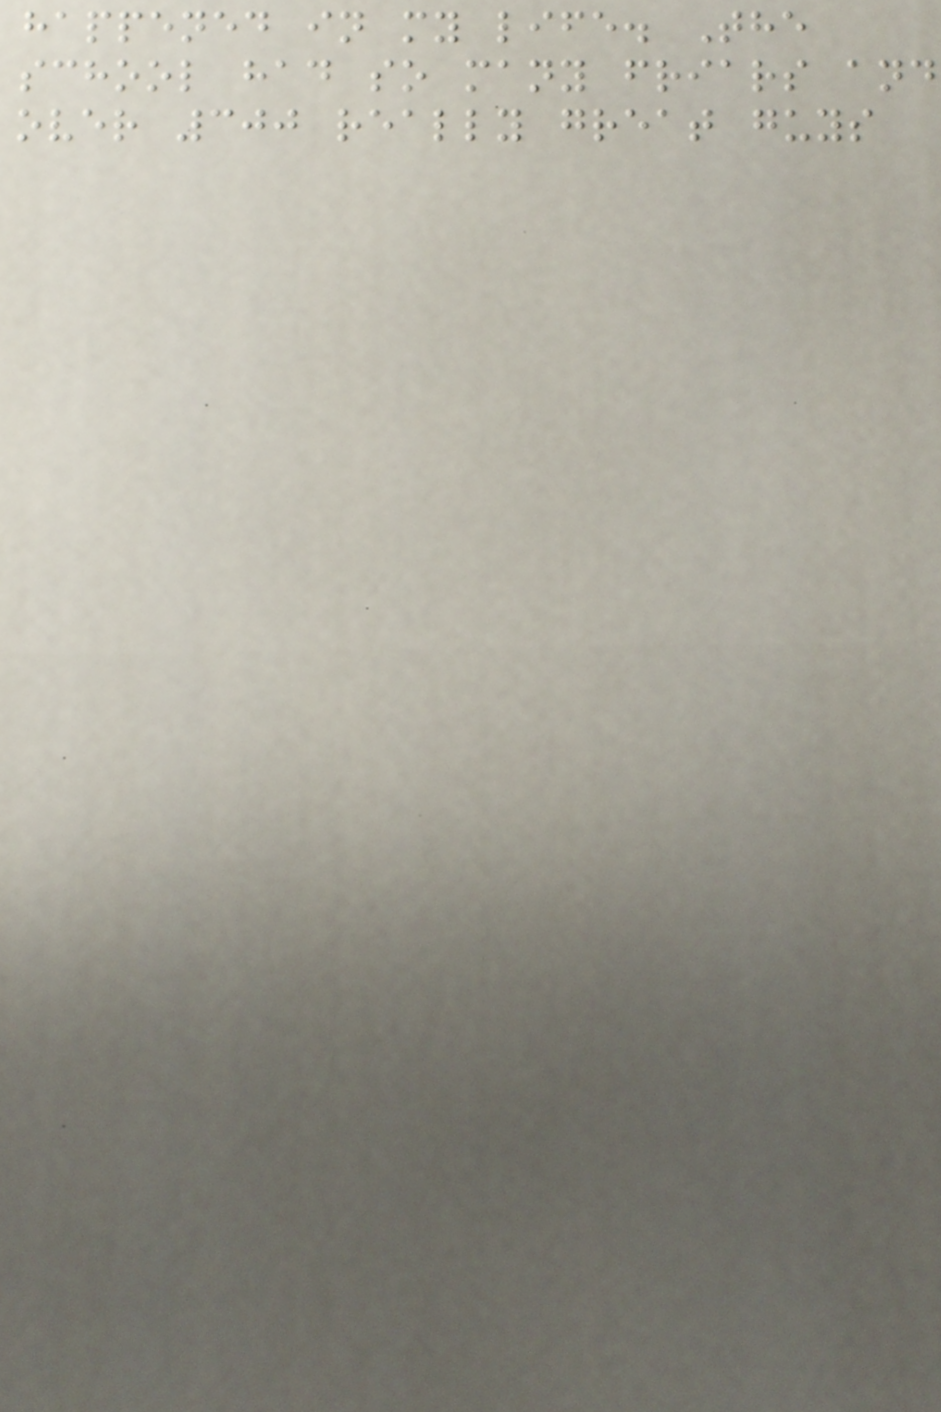happened in my life. The
school had so many friars and
over 300 really great guys
